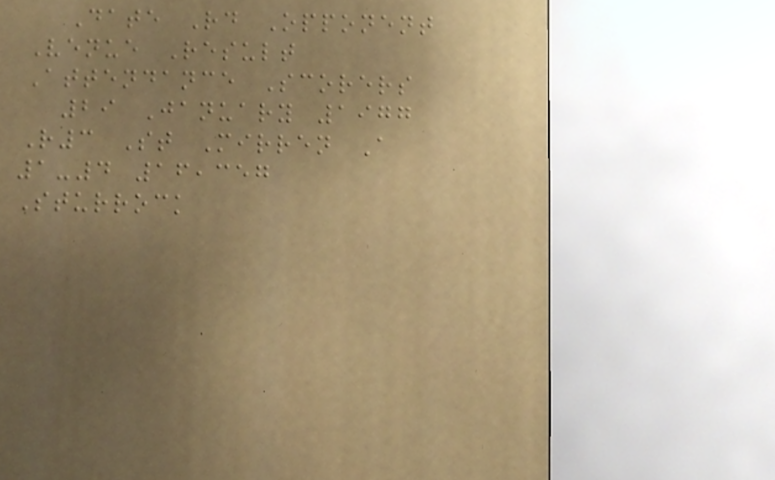Date Rd Opponent
Venue Result
Attendance Scorers
29 January 1977
R3 St Mirren A
1-4 16,357
Sturrock
